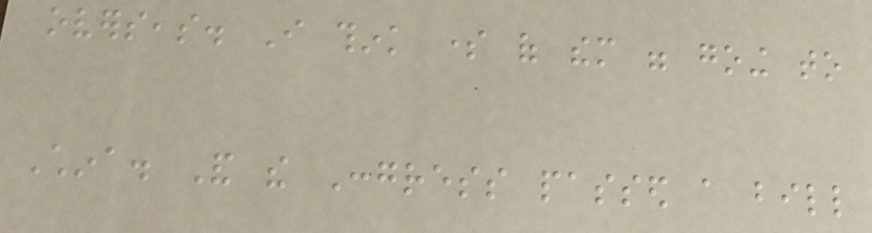overseas. I think some of them were going to
China. And the Congress passed a bill
